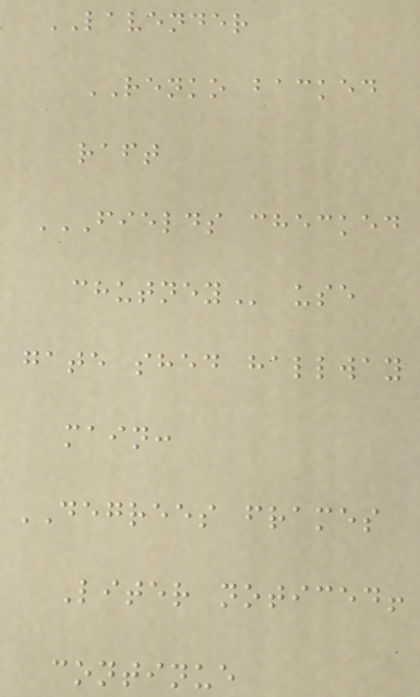LAVENDER
RENKO backed
raft
FIELDS CHECKED
CHUTNEY use
gate shed hallway
main:
DEGREES frames
Liter noticed!
continue
